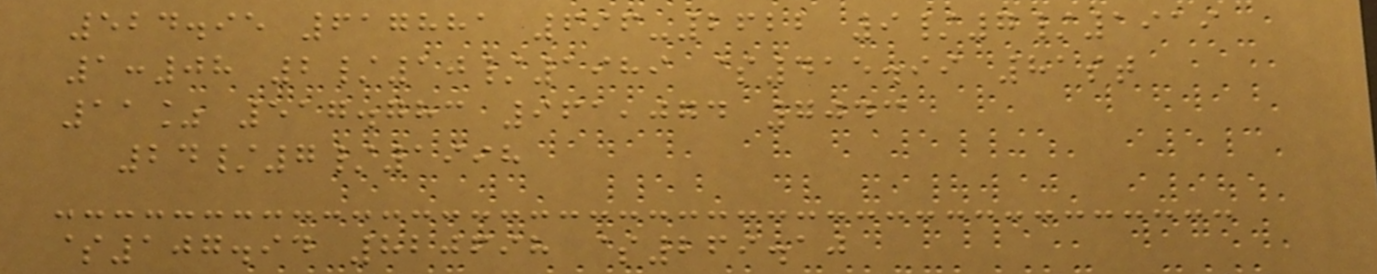524.95 617881 696-2622 9/7/1919
1:08 2/10/1989 $415.99 81st
11% 517.783 961,074 7043
24/7/1998
$107.94 820698 $269.10
